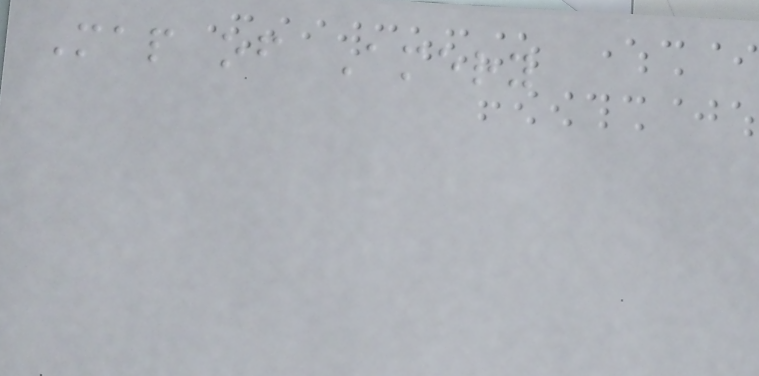Map of Amery
